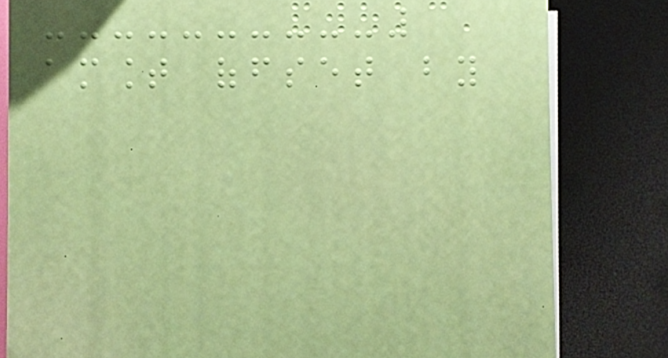amount offset by
